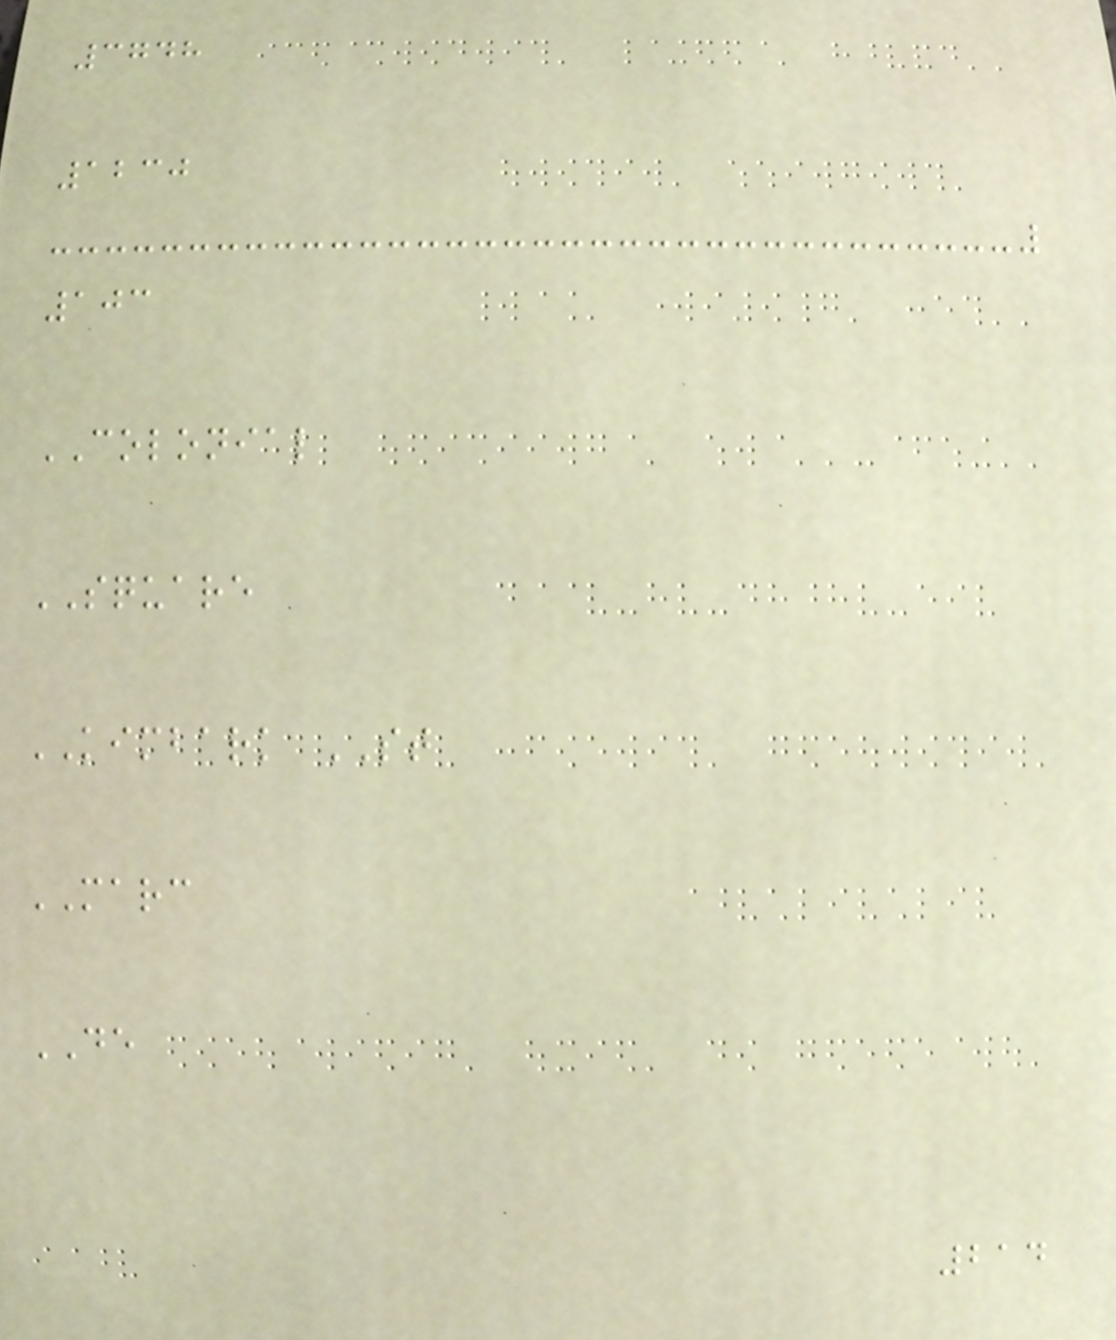3748
1230
103
COLONIAL
SQUARE
KIMBARK ST
MARC
DE
214
